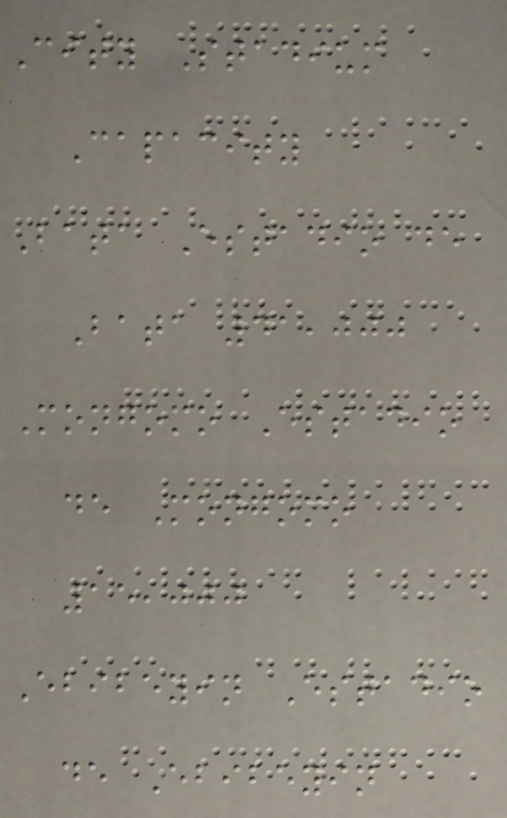City Stadium
Capacity
Bata Estadio de
Bata 41,000
Mongomo Estadio
de Mongomo
15,000
Ebibeyin Estadio
de Ebibeyin
